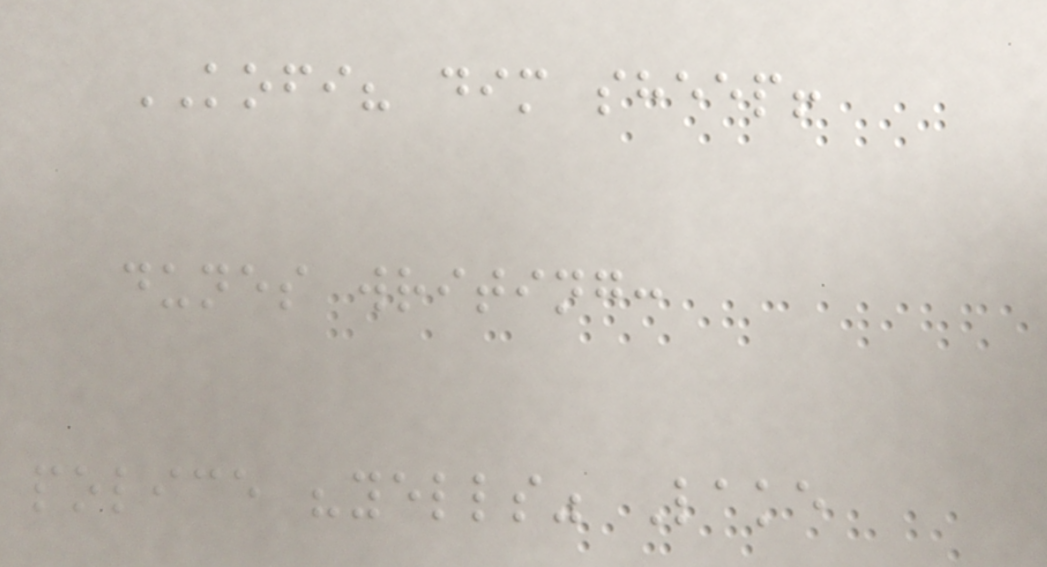KOFI? dim sheep!
dunes writing:
police "yells" Lake
